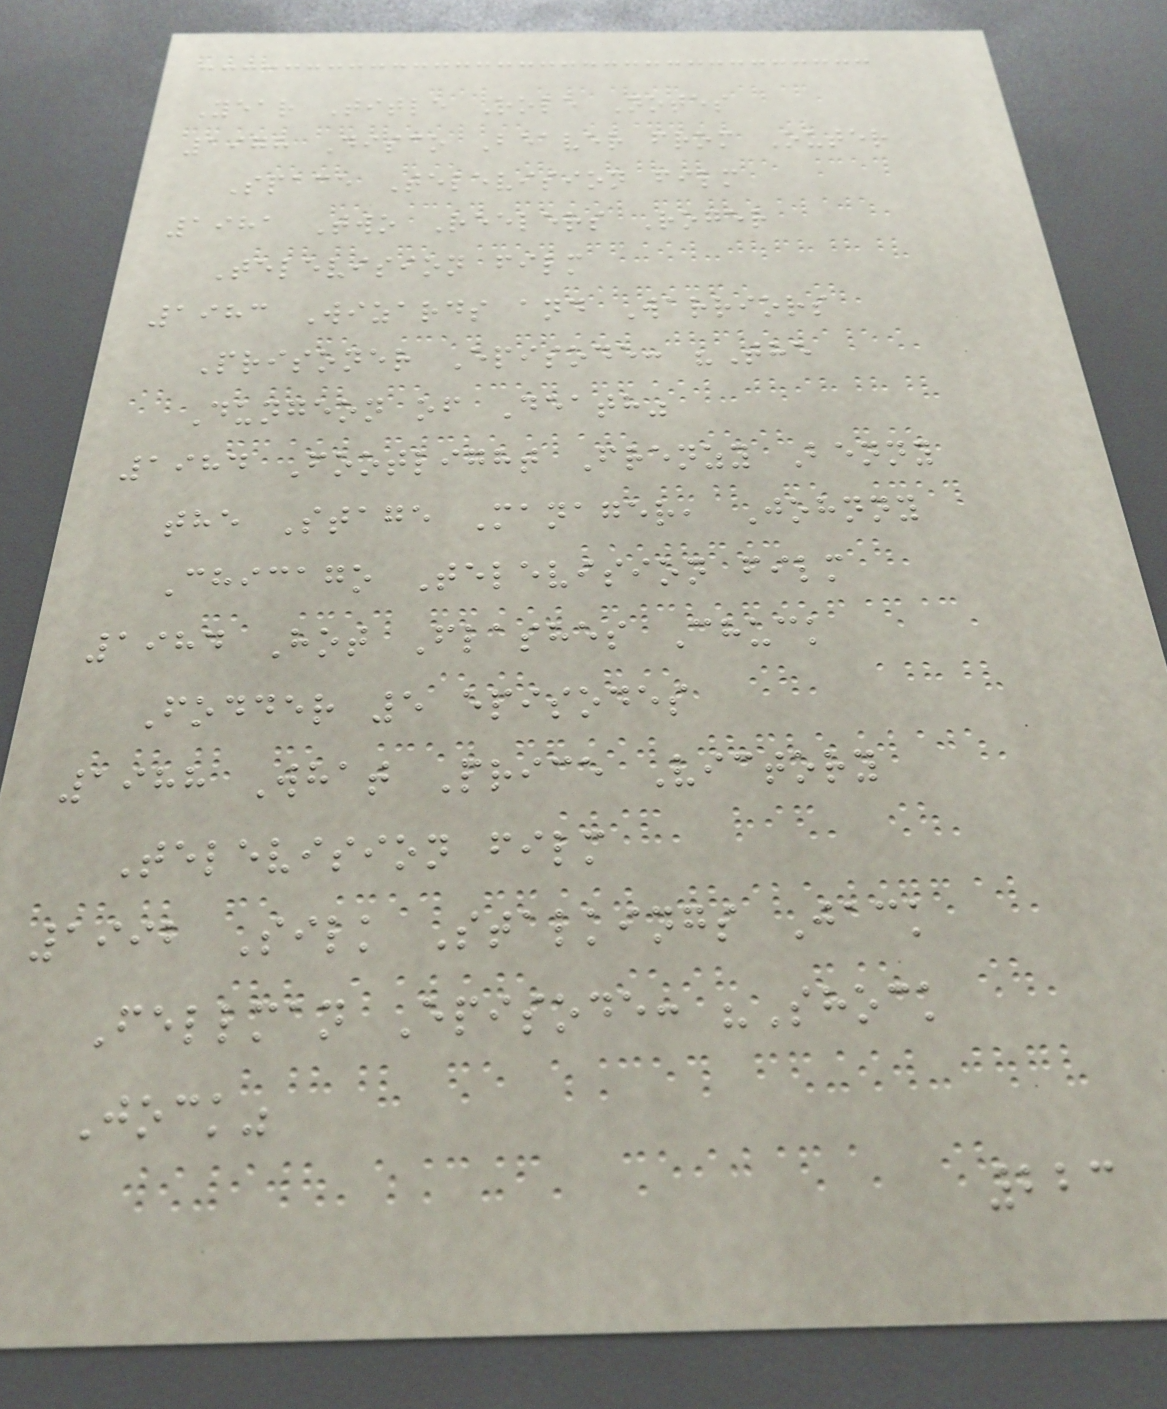Year Title Role Notes
1978 Disco Beaver from Outer
Space Television film
1981 Two Reelers Roger
Television film
1983 Wizards and Warriors
Prisoner Episode: "The
Dungeon of Death"
1984 Footlight Frenzy Benny
the Stage Manager, Johnny
Chicago Television film
1984 Hot Flashes Chuck
Fodder 5 episodes
1988 What Price Victory
Television film
1992 Silk Stalkings Jack
Fellman Episode: "Shock
Jock"
223
